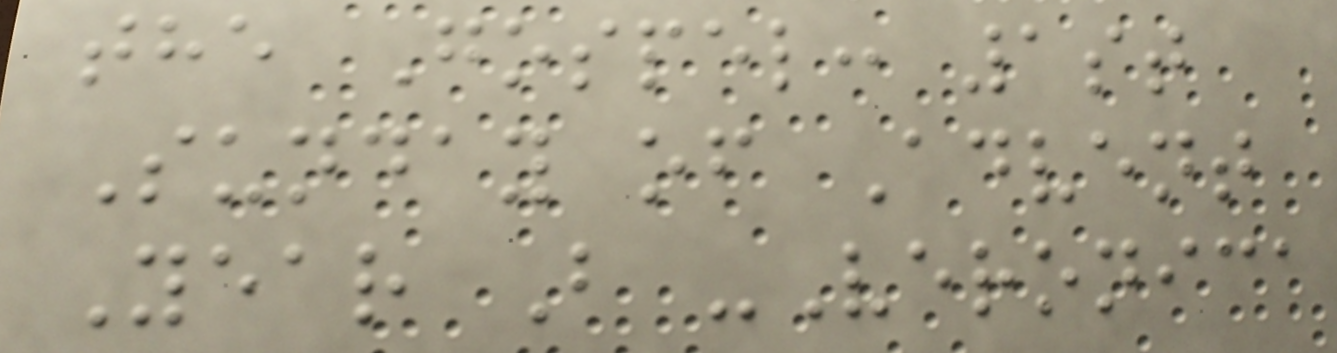the Gospel: 1st
Sunday of Advent
Year B -Veronica
